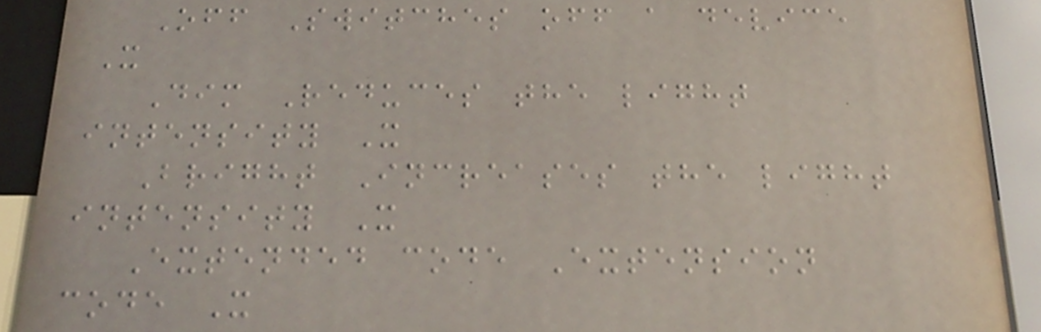Off Switches off a device
X
Dim Reduces the light
intensity X
Bright Increases the light
intensity X
Extended code Extension
code X
